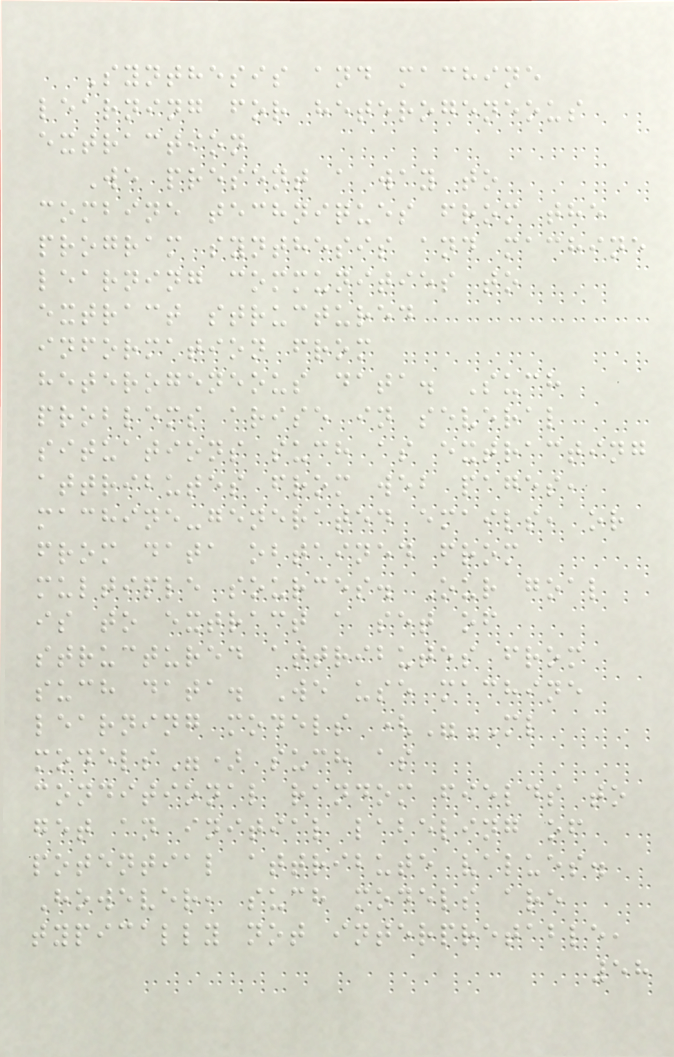Synthesis and machine
learning for heterogeneous
extraction
We present a way to
combine techniques from the
program synthesis and machine
learning communities to
extract structured
information from
heterogeneous data. Such
problems arise in several
situations such as extracting
attributes from web pages,
machine-generated emails, or
from data obtained from
multiple sources. Our goal
is to extract a set of
structured attributes from
such data. We use machine
learning models ("ML
models") such as
conditional random fields to
get an initial labeling of
potential attribute values.
However, such models are
typically not interpretable,
58
